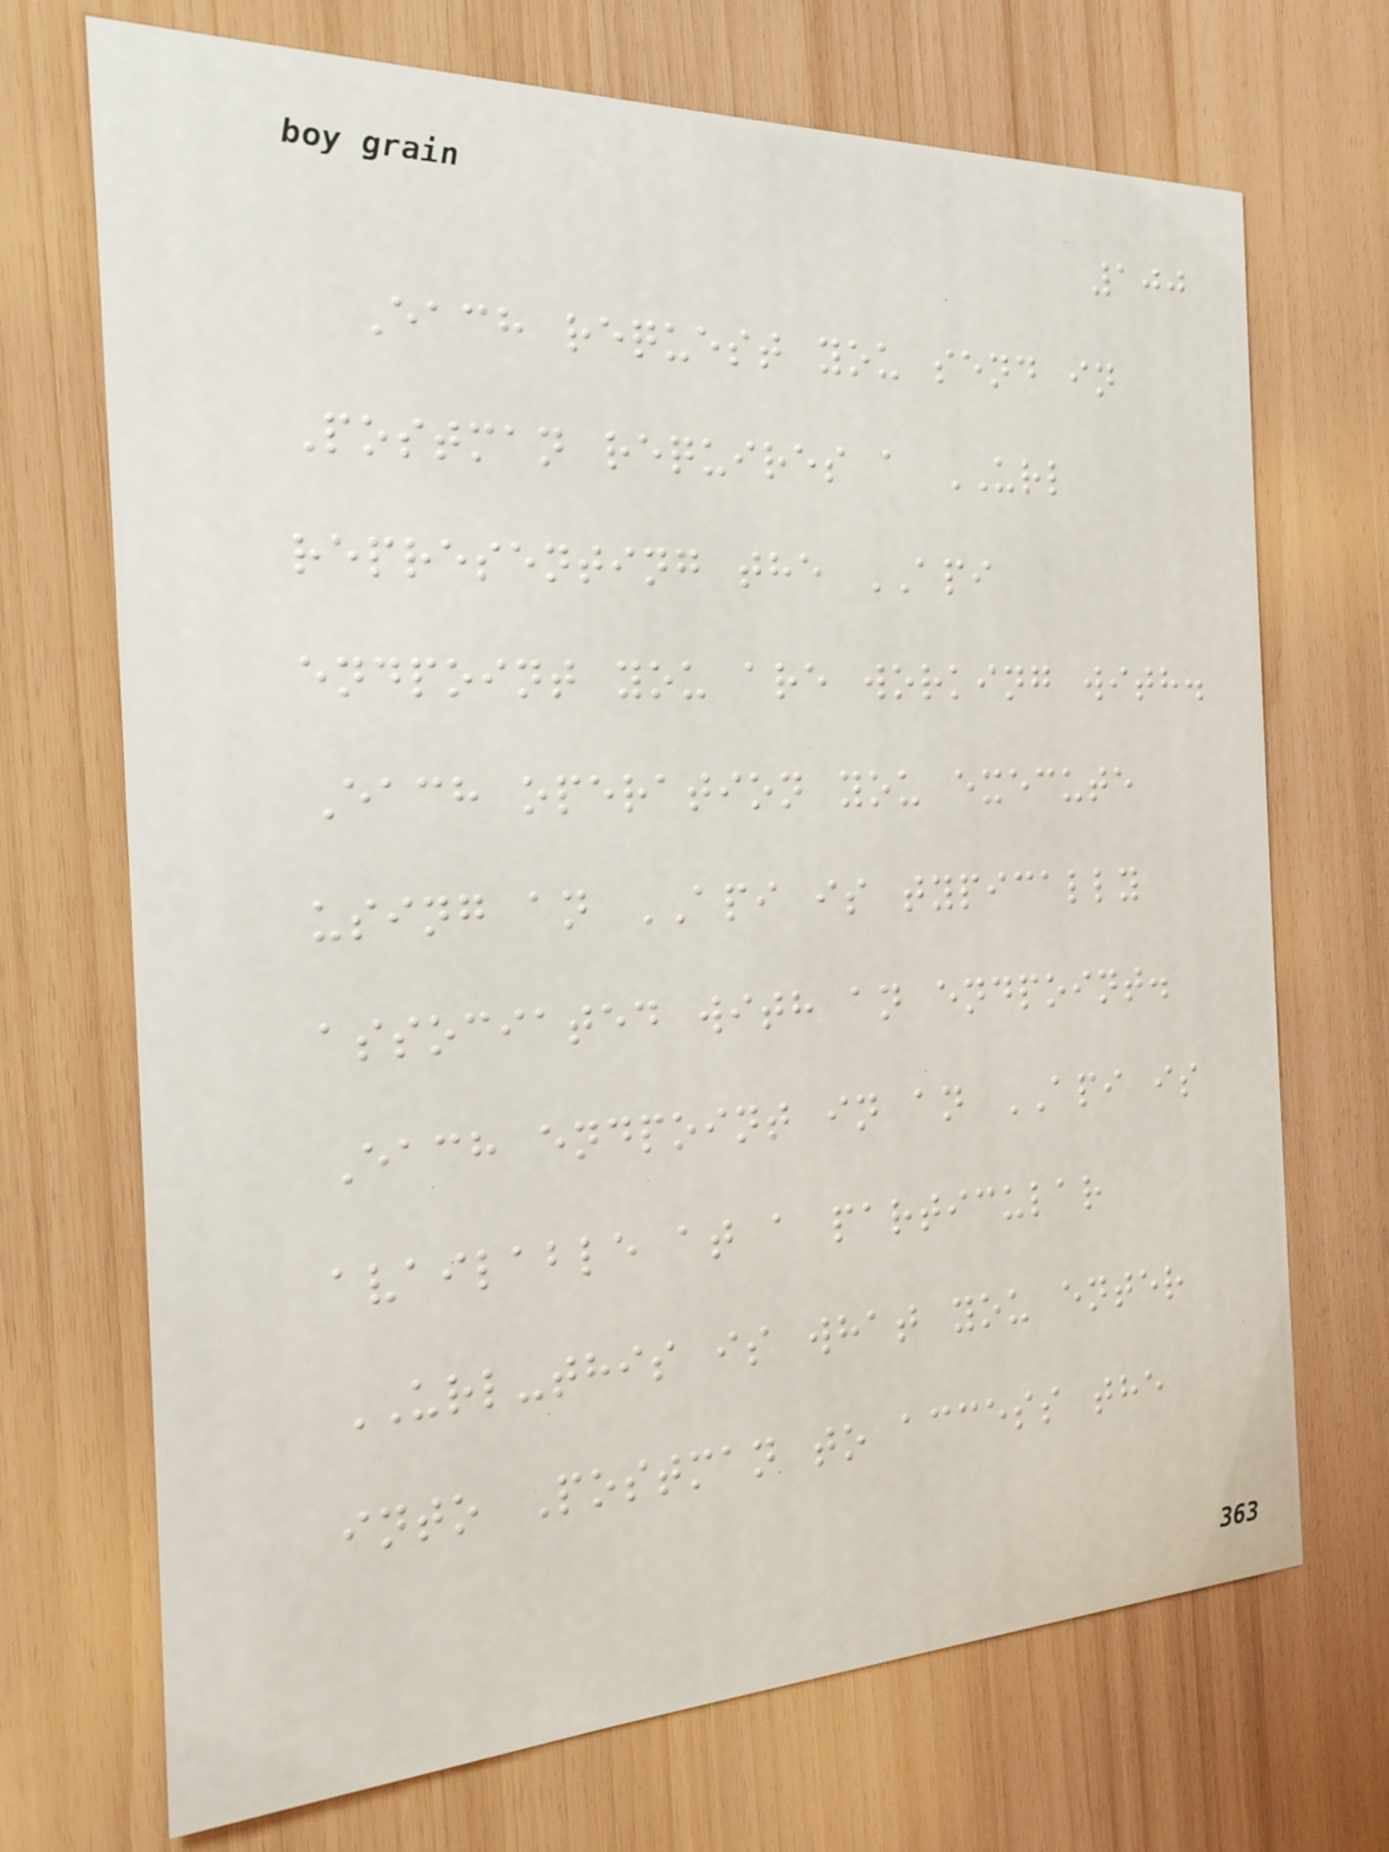100
Each request you send in
Postman requires a URL
representing the API
endpoint you are working with.
Each operation you execute
using an API is typically
associated with an endpoint.
Each endpoint in an API is
available at a particular
URL-this is what you enter
into Postman to access the
